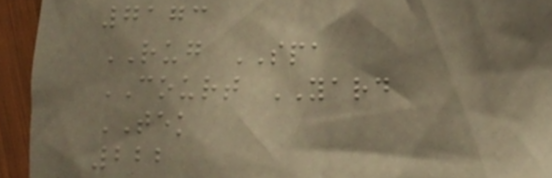7173
RUG SPA
COURT YARD
TEK
222
